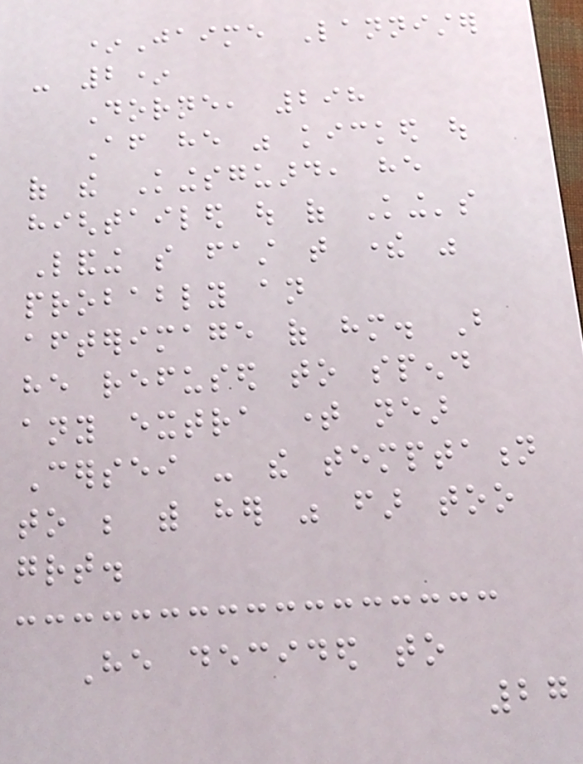*Jaime Lannister
- 2*
Dorne, 298
After he was kicked out
of the Kingsguard, he
hightailed out of King's
Landing so fast that there was
probably an
afterimage of him. But
he refused to spend
any extra time near
Cersei - the temptation
to be with her was far too
great.
He decided to
27
